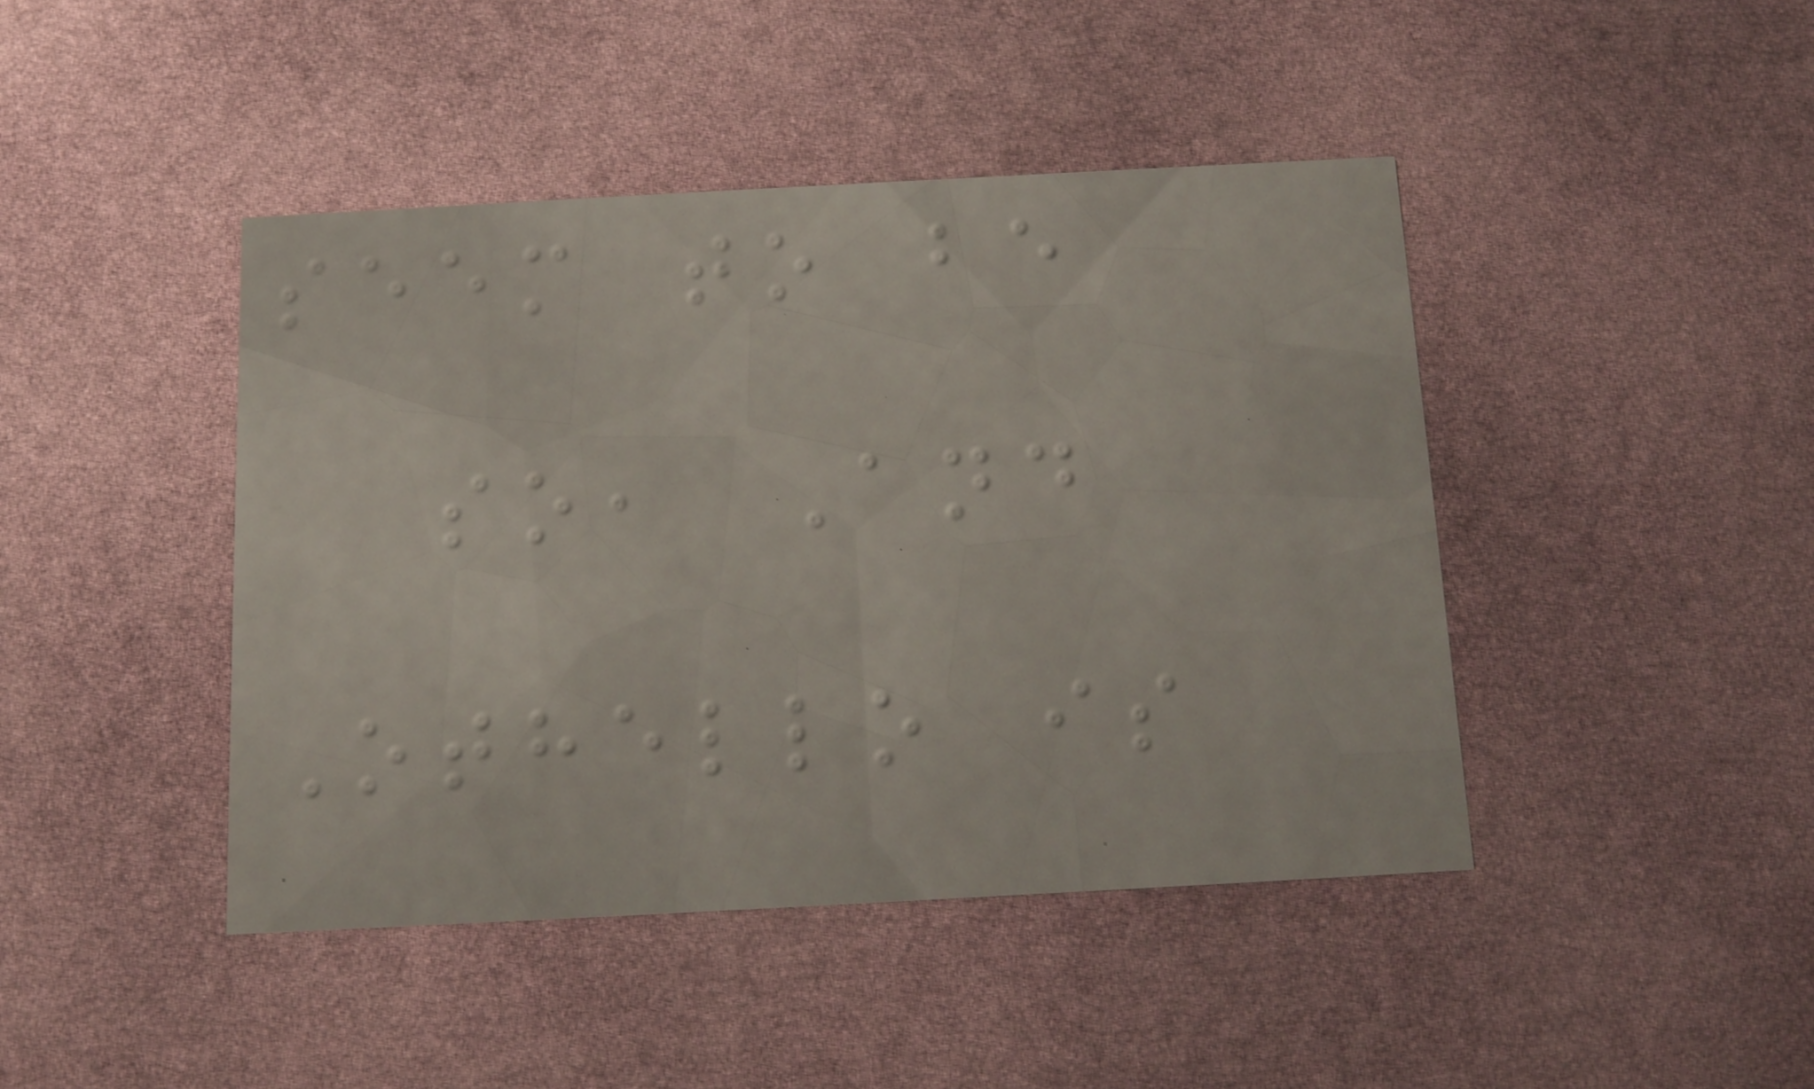seem to be
so, And
Othello is
